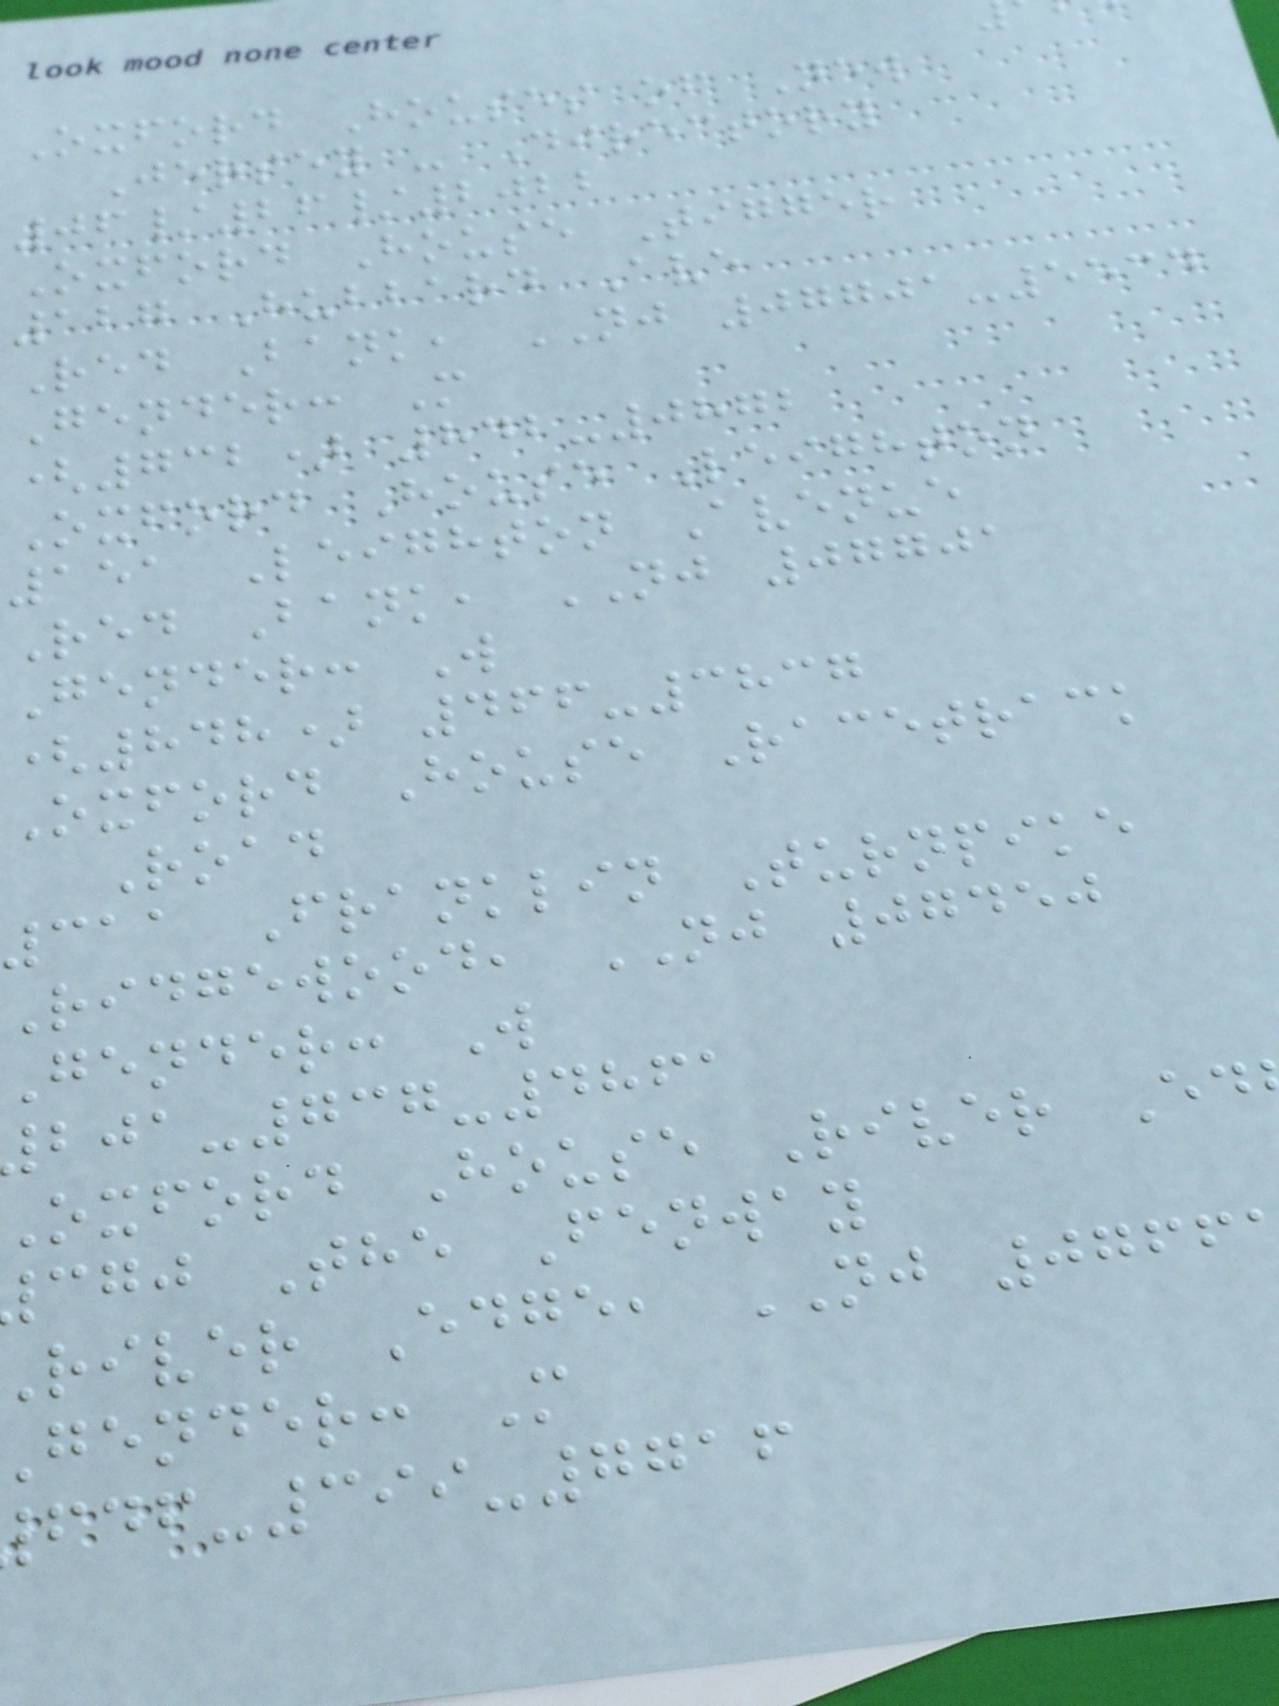Oxford Houses of New
Jersey - Directory
06/26/2022
Oxford House Tigger
127 Hubbard Ave
Red Bank, NJ 07701-5534
Gender: M
(732) 842-0872
Oxford House Leighton
151 Leighton Avenue
Red Bank, NJ 07701
Gender: W
(848) 466-3837
Oxford House Racetrack
Road
311 Franklin Turnpike
Ridgewood, NJ 07450
gender: W
-737-4861
oxford House River Ed
cgj The Fenway
river Edge, NJ 0766
gender: M
-399-7716
